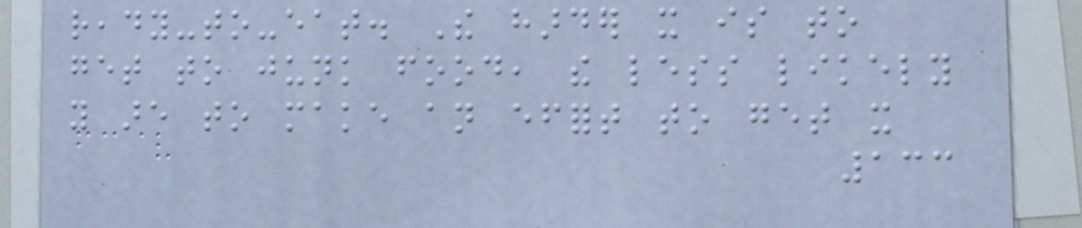ready-to-eat. The harder it is to
get to junk food, the less likely
you are to make an effort to get it
133
